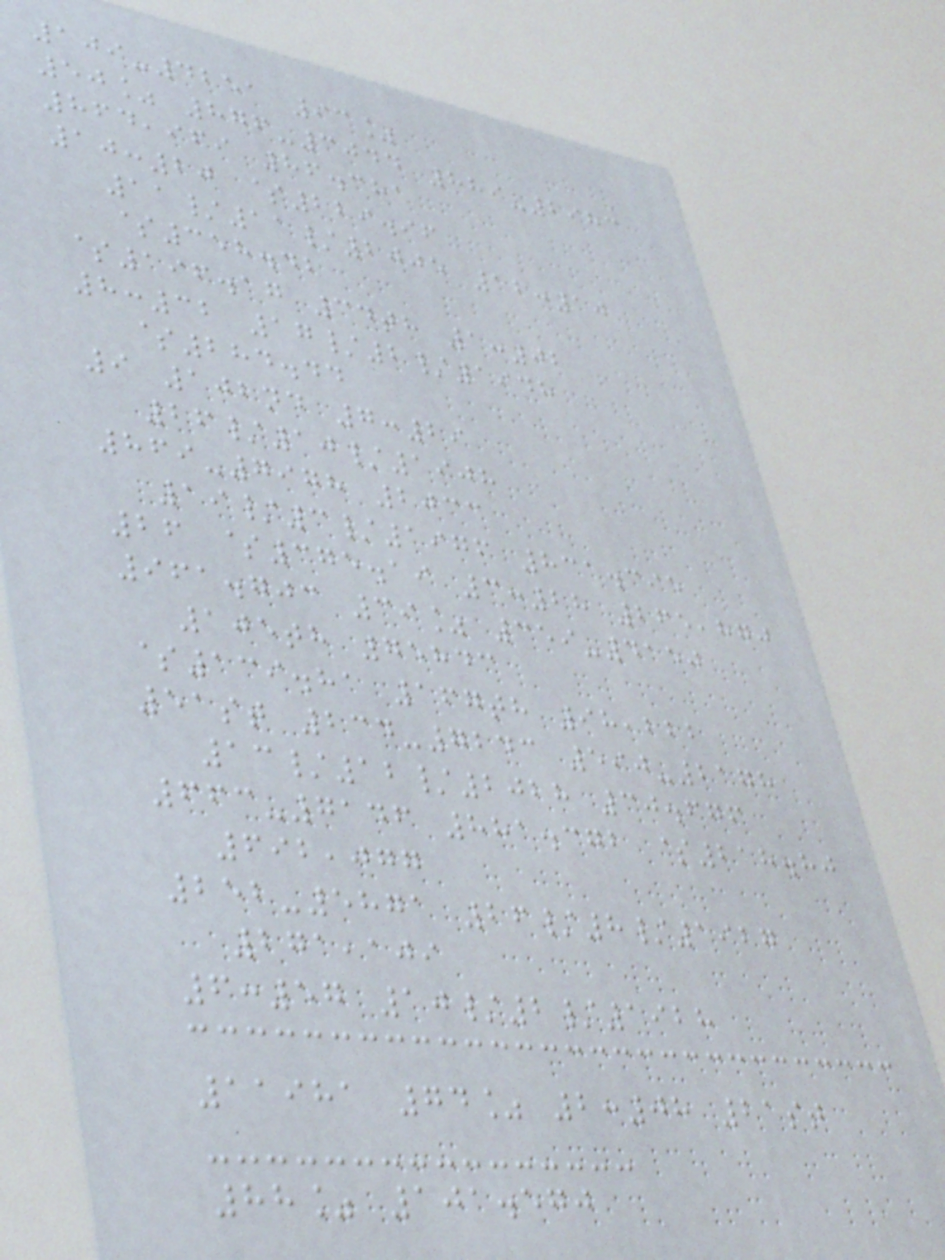109-4251 93%
50% 876-3044 889-2983
864,969 86.381
10:20 $229.96
11/11/2005 12:10
$358.42
$196.17 34th 1:02
8:32 17/2/1948
$284.44
9 102nd 7:29
26/10/1908
869-7978 2033
19/3/1976 831.395
26 $375.19 3:28 265,870
961.703 39% 359-4150
105th 75843
$139.81 167th 98,222
51st 234-7243 590-2178
13/12/2028 30.676
663-7146 881.372 $218.80
692,077
252-5871 26/8/1927
271,109
6:57 10/2/1928
11981 74% 2:08 21st
88% 101.570
